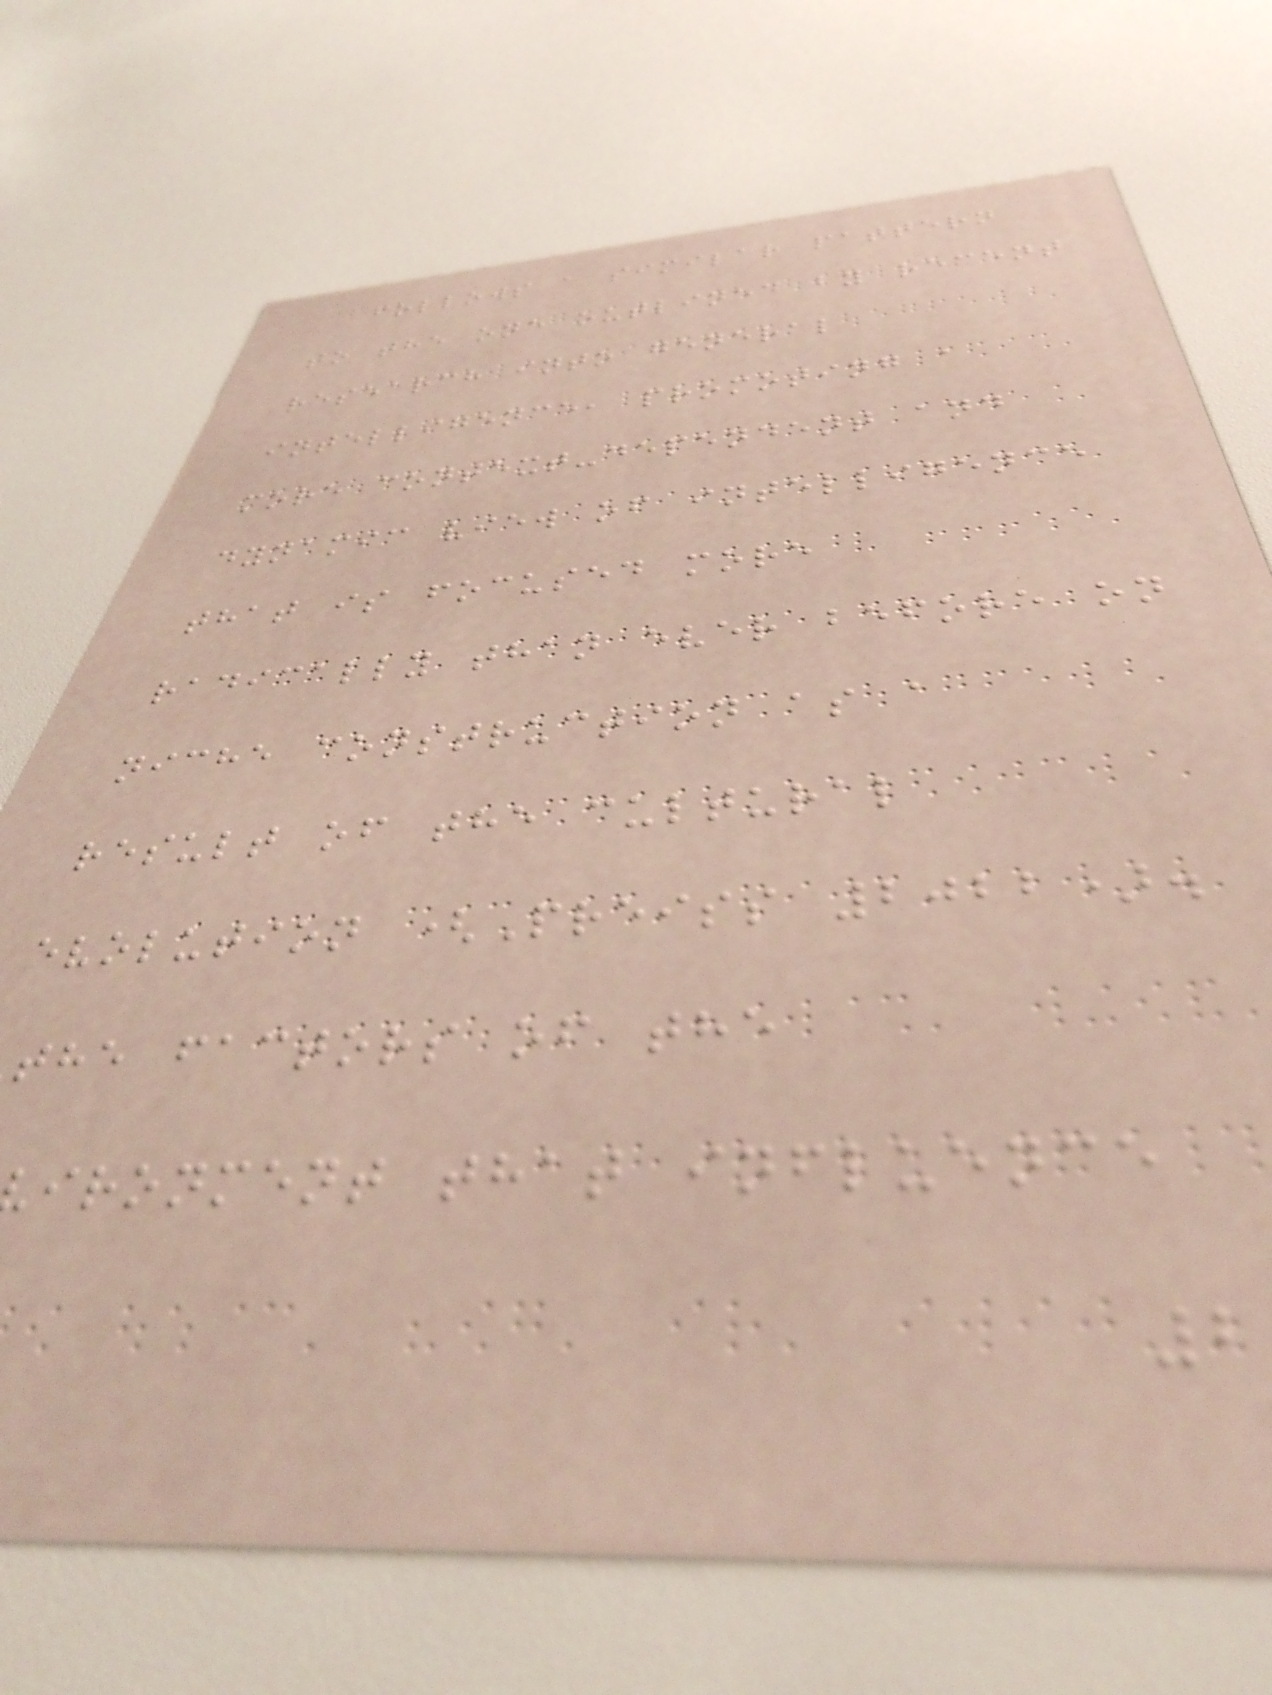follows a similar pattern
to the one outlined by recent
research into general
intelligence, promoting a
more context-dependent and
dynamic view of intelligence
that is focused more
radically than ever before on
niche construction as a
result of the cultural
evolution (Preiss 2022).
the factors of the
ironment that influence
